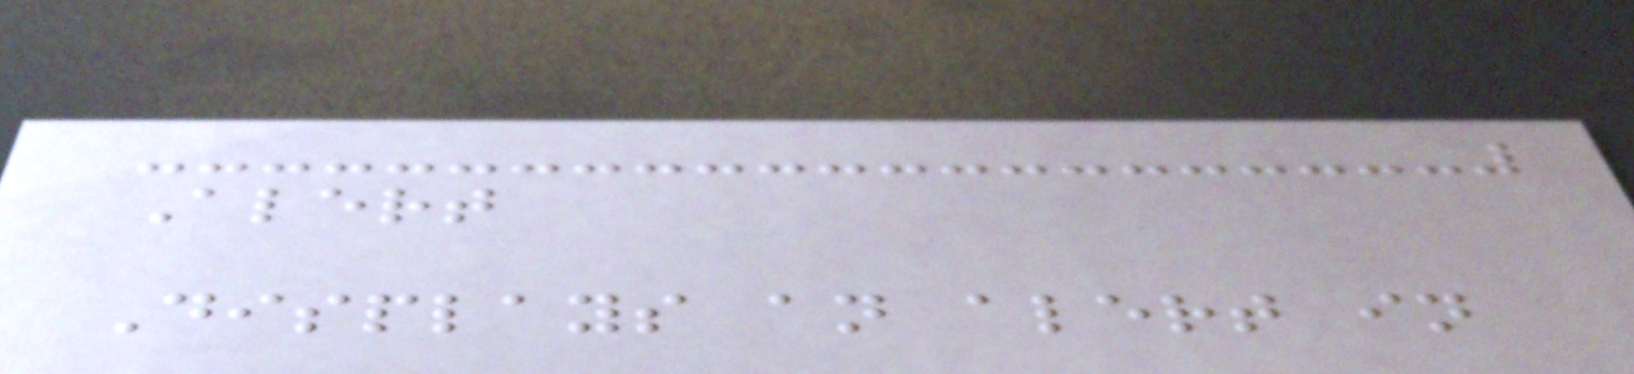Alert
Displays an alert in
